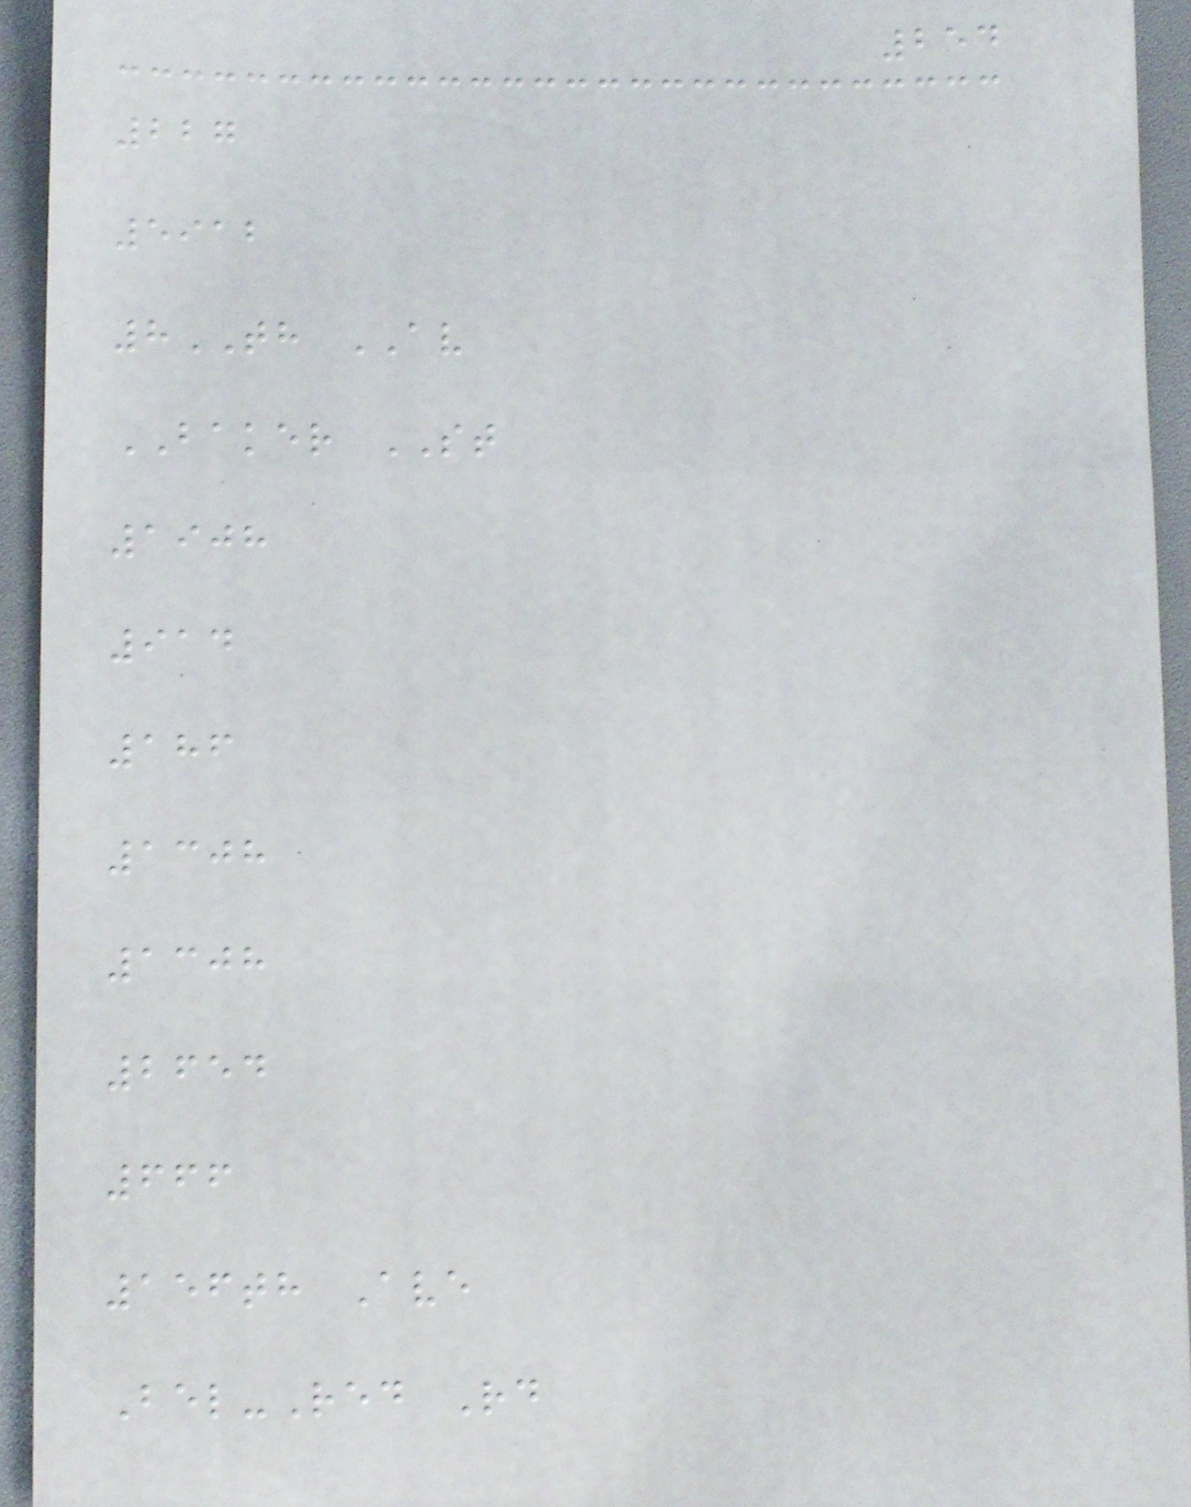254
227
5912
8TH AV
BAKER ST
1908
914
186
1308
1308
2654
666
156th Ave
Bel-Red Rd
